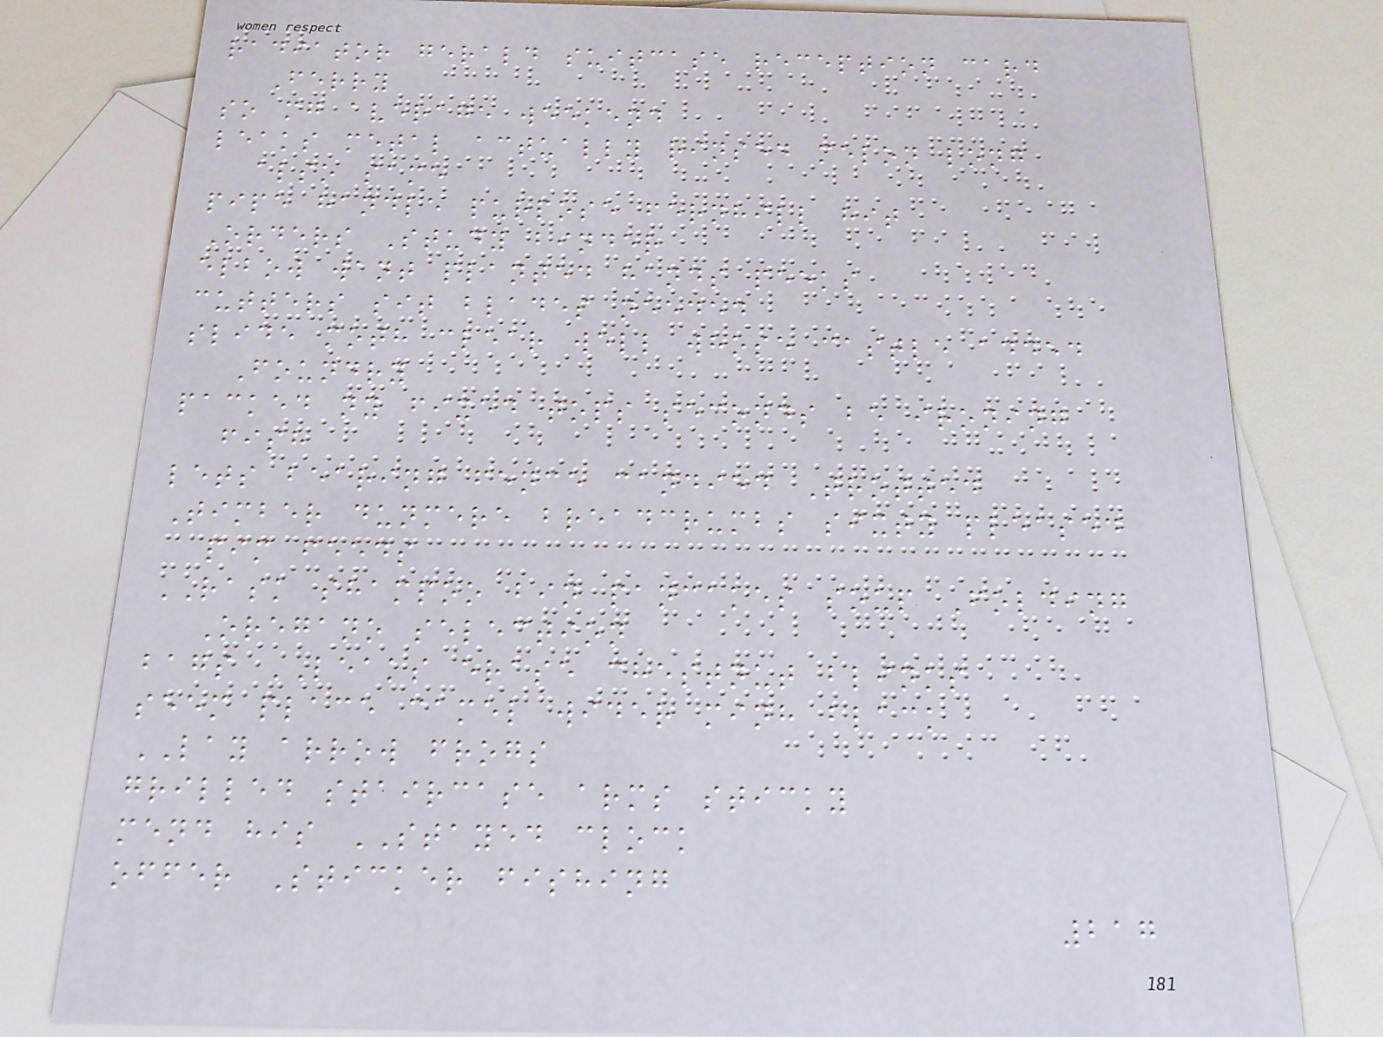radiator gerald suitcase reception card
Ferry
so mg average weekend
leaks metal actually rinsed melon long
also same
pipe handle purpose fernhill hit
Orders Study binder
elbow want planted hands peeks
cutters sit blades needed
slide moth clear well whose castle added
Foundry
packed ny fixed tops seconds be ironing
fish
lets bearing fence candied Trotted
Timber dunmere breadcrumbs sixty pleased
pim feeds
RASK shampoo bin pancakes soup Folding
Oregano selection
bags LEAKS erase chestnut blinks
seem place camel wider minh black
LAY arrow frogs
grilled staircase arms sticky
mend his STAYED clock
offer Sticker fishing
217
